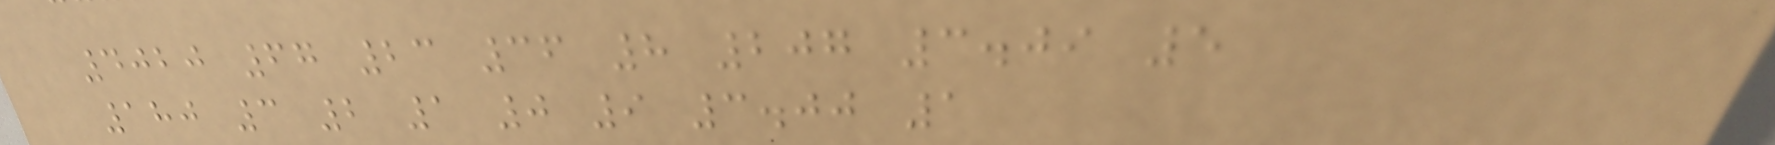4020 67 23 36 8 207 3.09 5
180 3 2 1 0 9 3.00 1
